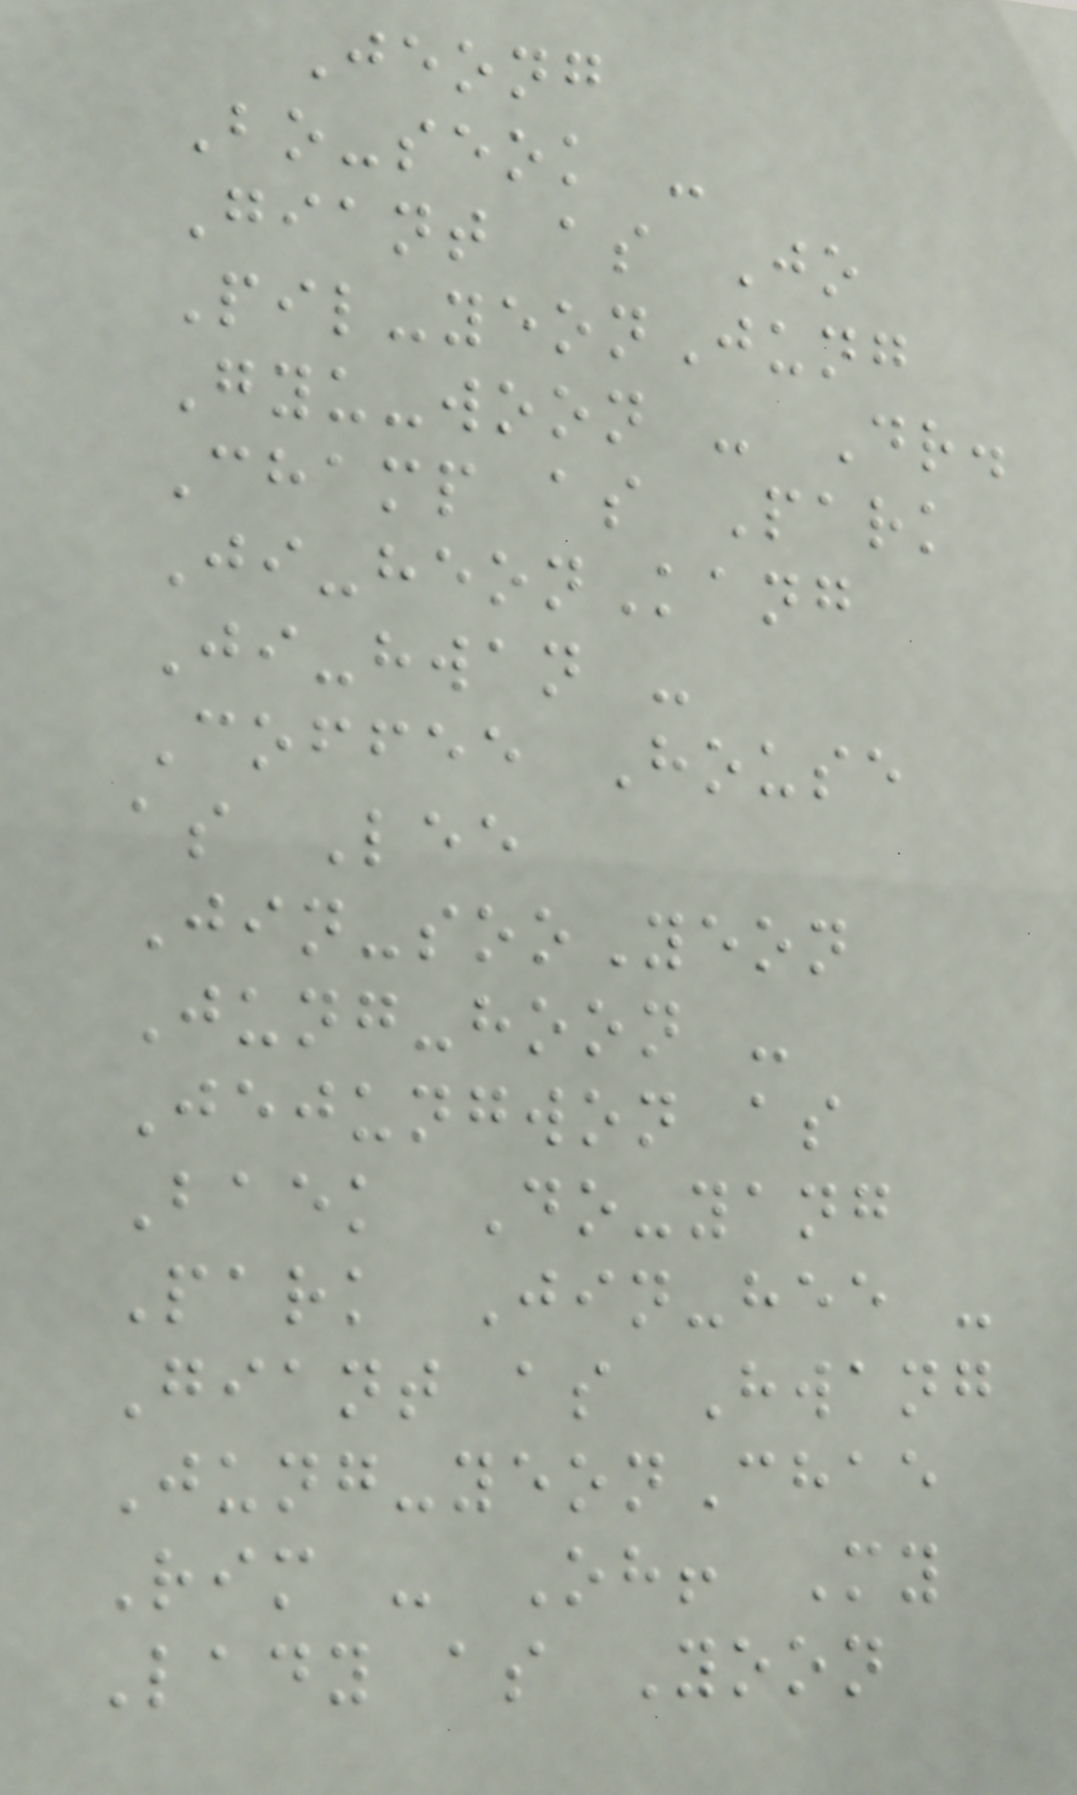Jeong
Bo-seok -
Giant as Jo
Pil-yeonJung
Gyu-woon - Dr.
Champ as Park
Ji-heonKang
Ji-hwan -
Coffee House
as Lee
Jin-sooYeon
Jung-hoon -
Jejungwon as
Baek Do-yang
Park Jin-hee -
Giant as Hwang
Jung-yeonChae
Rim - Oh! My
Lady as Yoon
